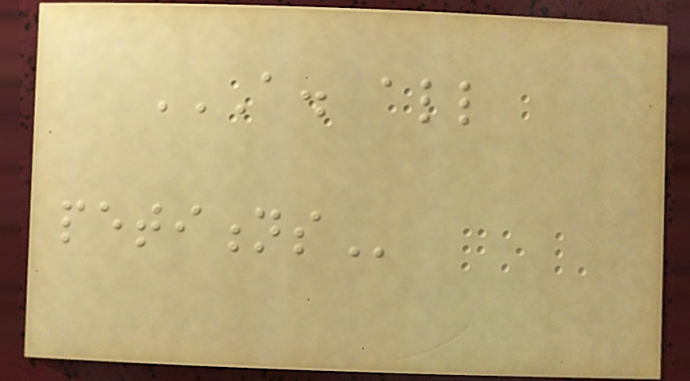A. ALL
PETITIONS
